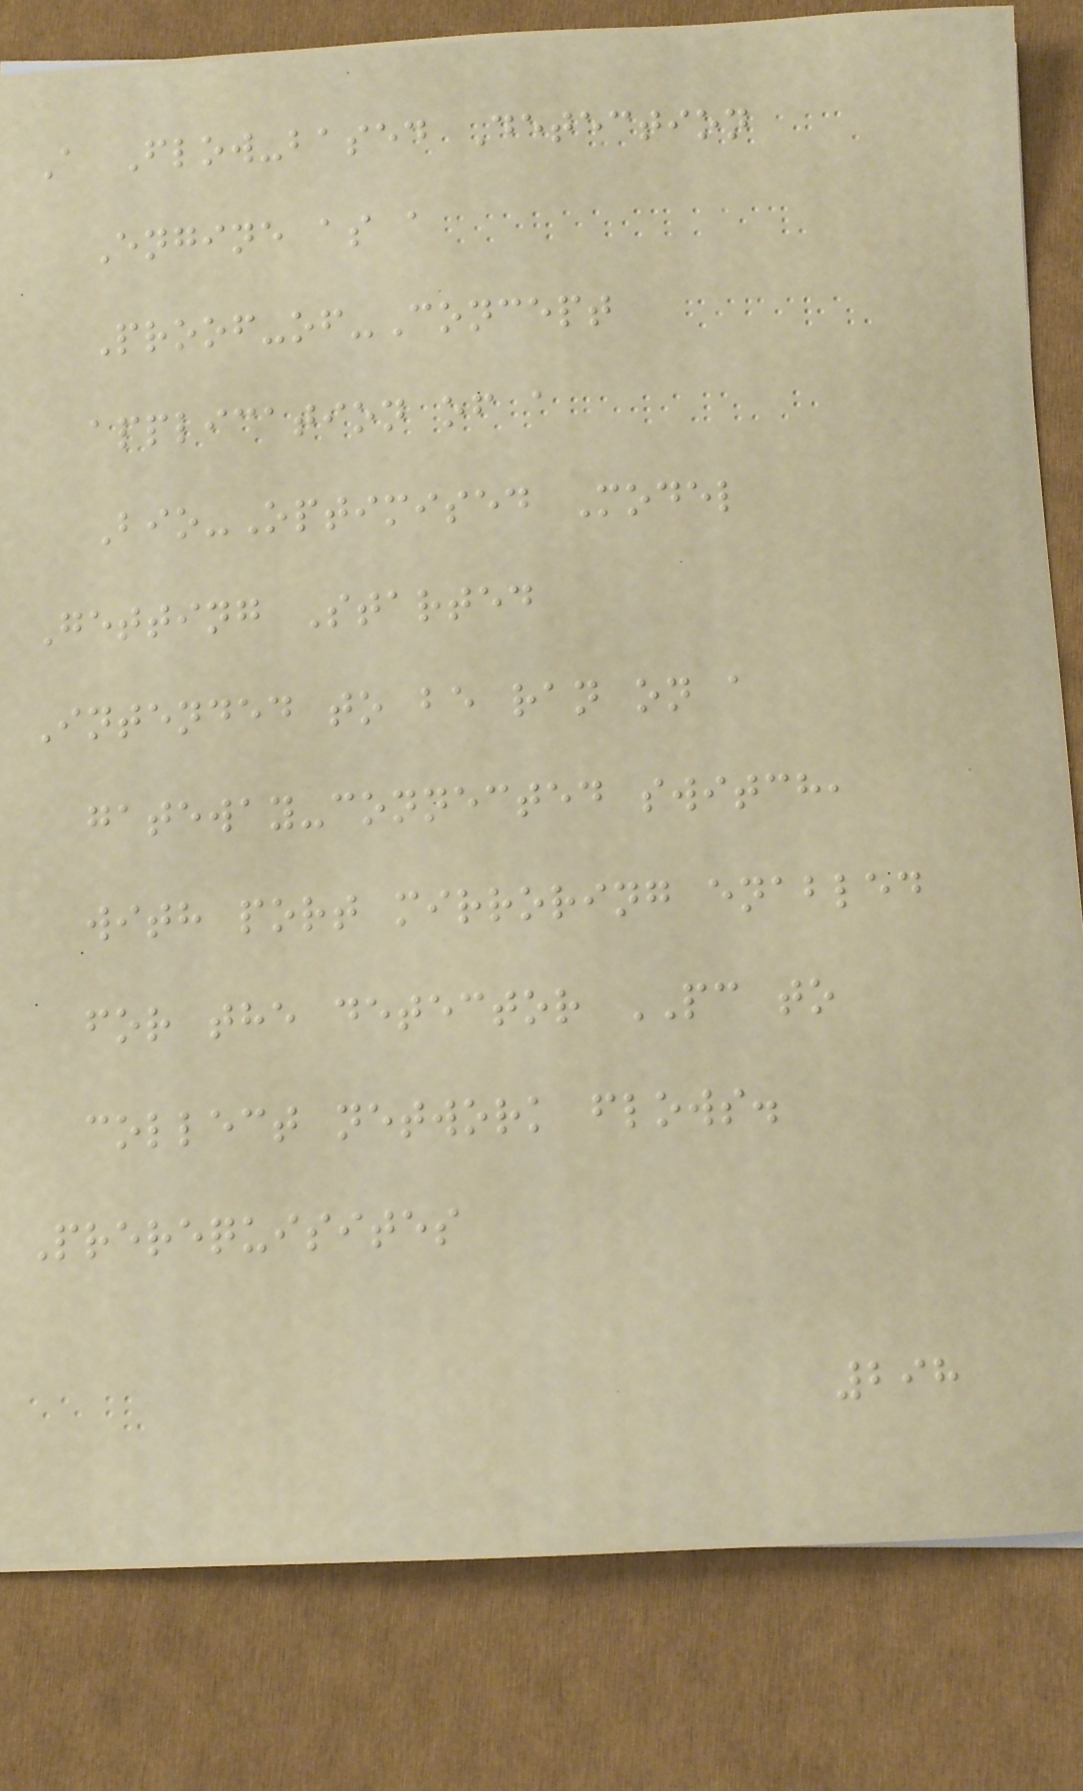A Flow-based Detection
Engine as a
Proof-of-Concept
application of a
Bio-Optimised Model
Getting Started
Intended to be ran on a
gateway-connected switch,
with port mirroring enabled
for the detector PC to
collect network flows.
Prerequisites
298
